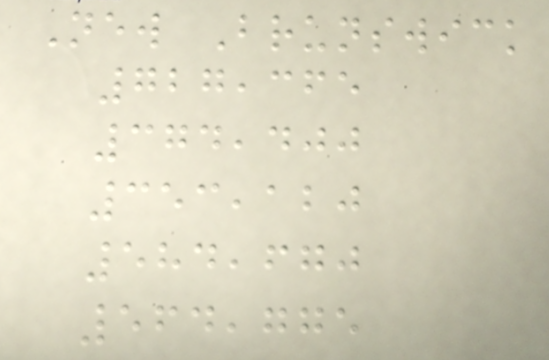New Brunswick
727,365
374,400
353,120
584,670
564,775
